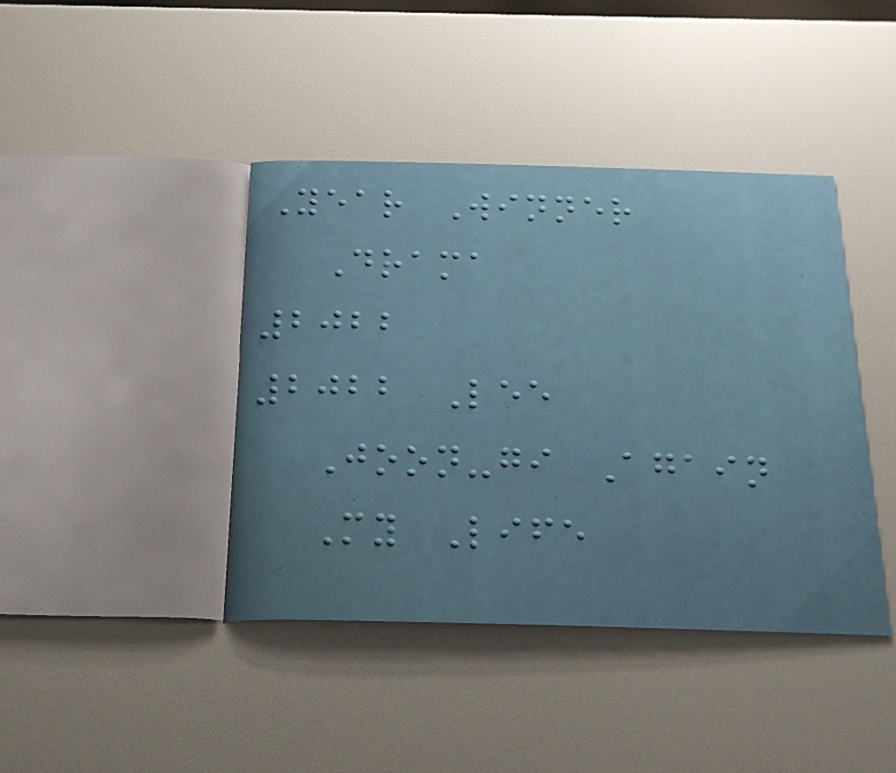Year Winner
Drama
2022
2022 Lee
Joon-gi Again
My Life
